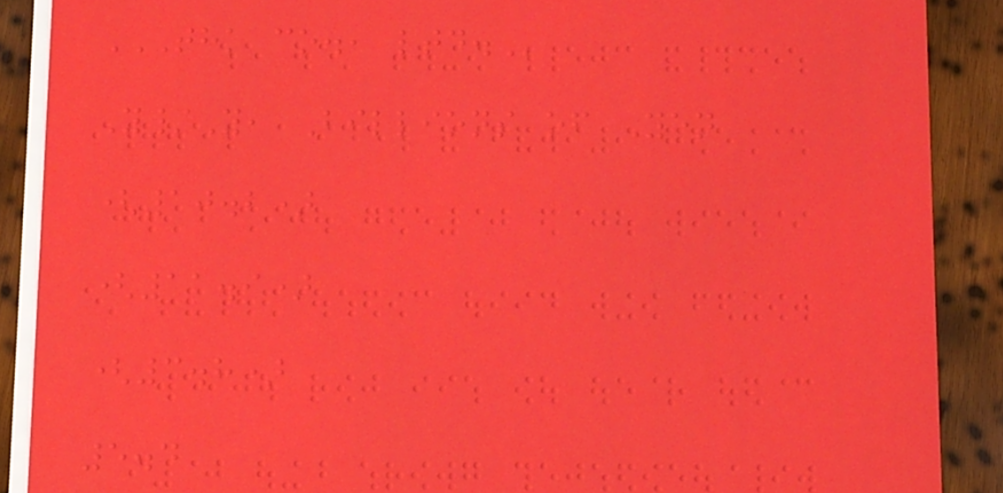THK CO., LTD.
Y/Y, Billions of Yen
(10.2)
(11.9)
(3.8)
5.4
